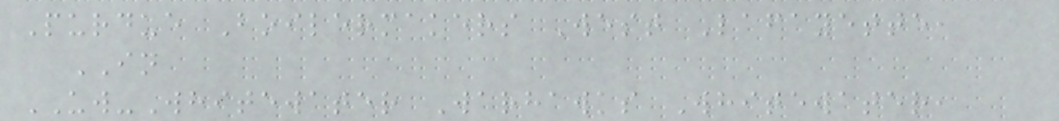Purdue Boilermakers West Lafayette,
IN
UW-Whitewater Warhawks Whitewater,
